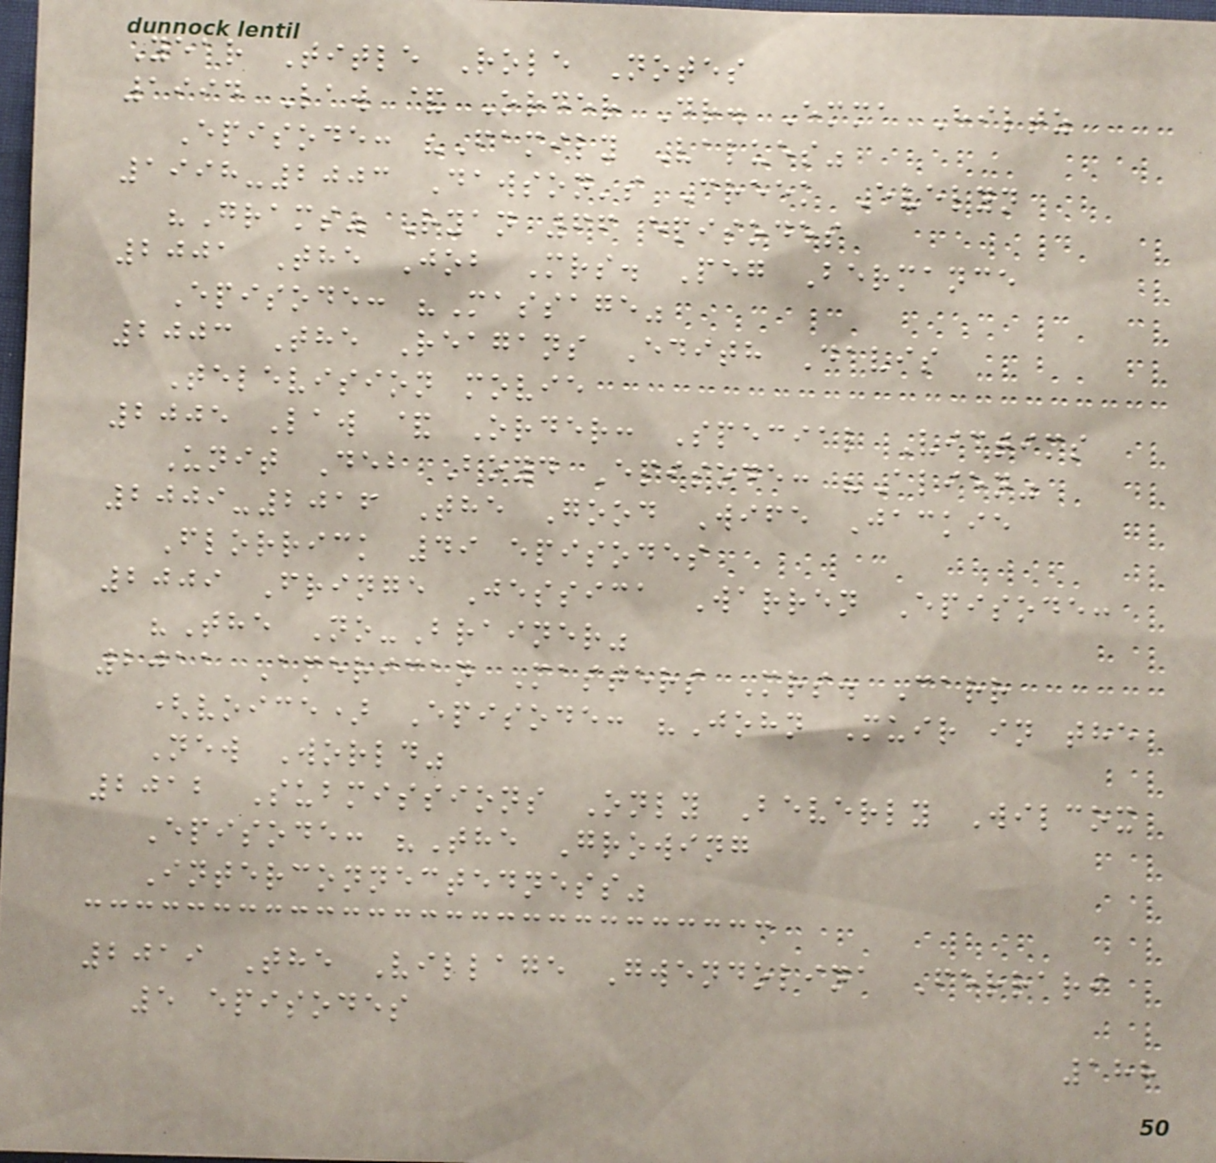Year Title Role Notes
1994 Law & Order Dr. Emma Hiltz
Episode: "Family Values"
1998-2003 Dawson's Creek Evelyn
"Grams" Ryan 66 episodes
2001 The Job Mrs. Peg Bermance
Episode: "Massage"
2003 The Reagans Edith Davis
Television movie
2005 Law & Order: Special Victims
Unit Deb Boyd Episode: "Alien"
2009-2016 The Good Wife Jackie
Florrick 49 episodes
2009 Fringe Jessica Warren Episode:
"The No-Brainer"
2011 American Masters Mrs. Carr
(voice) Episode: "John Muir in the
New World"
2012 Submissions Only Beverly Wilcox
Episode: "The Growing
Interconnectedness"
2019 The Village Gwendolina Ferrari
5 episodes
188
